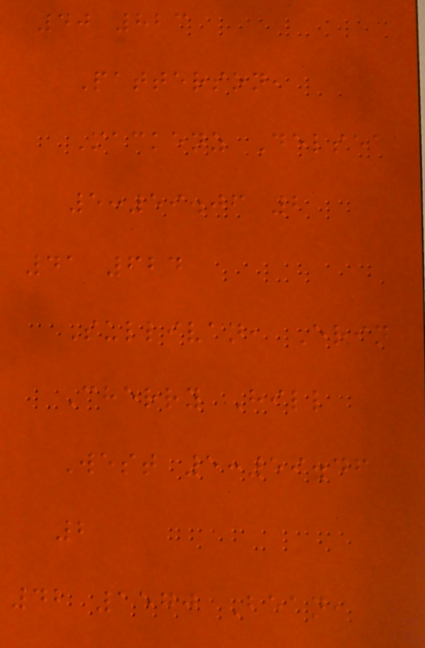40 823
Patterson,
Mackenz Delsea
5:59.06 2
41 624
Sullivan, Erin
Cherry Hill
West 5:59.46
2
42 1570 Bean,
